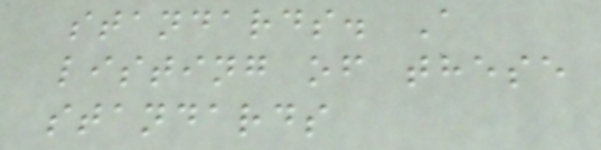standards. A
listing of these
standards
